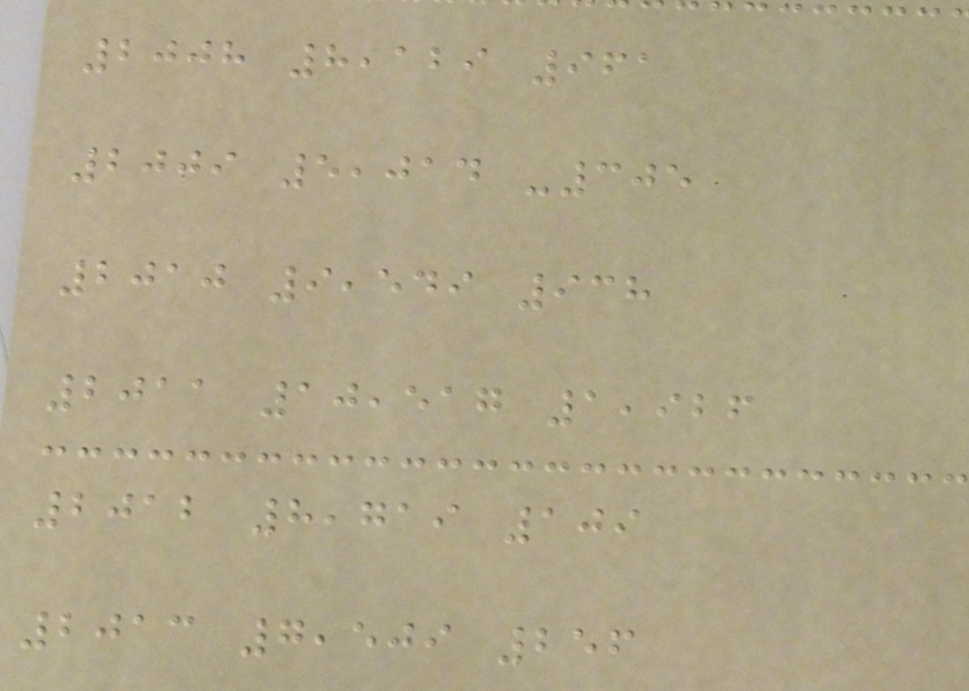2008 8,129 961
2009 5,014 -305
2010 9,549 938
2011 10,517 1,926
2012 8,719 109
2013 7,509 256
